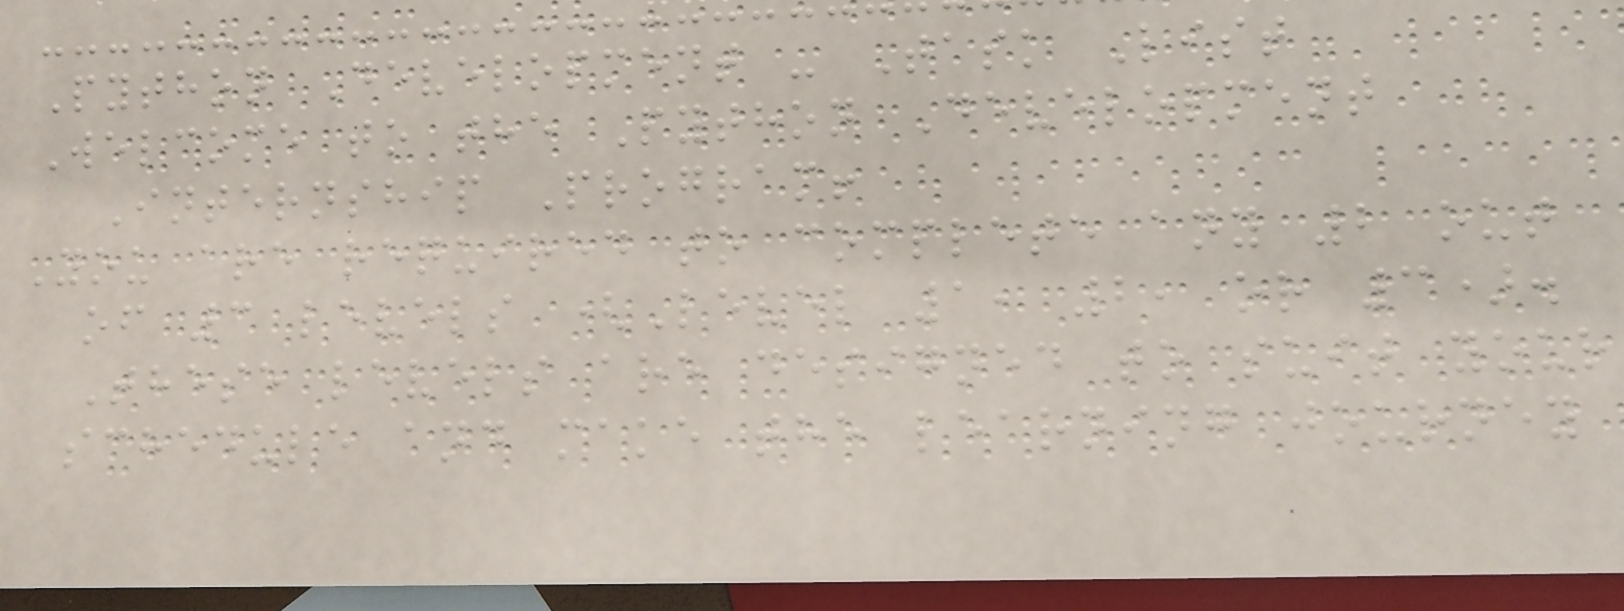Python Development - Task List
Welcome to the Python Development
Internship Program!
You are required to complete any 2 out
of 3 levels (Level 1, 2, or 3).
These levels are designed to suit your
schedule and make the learning journey
